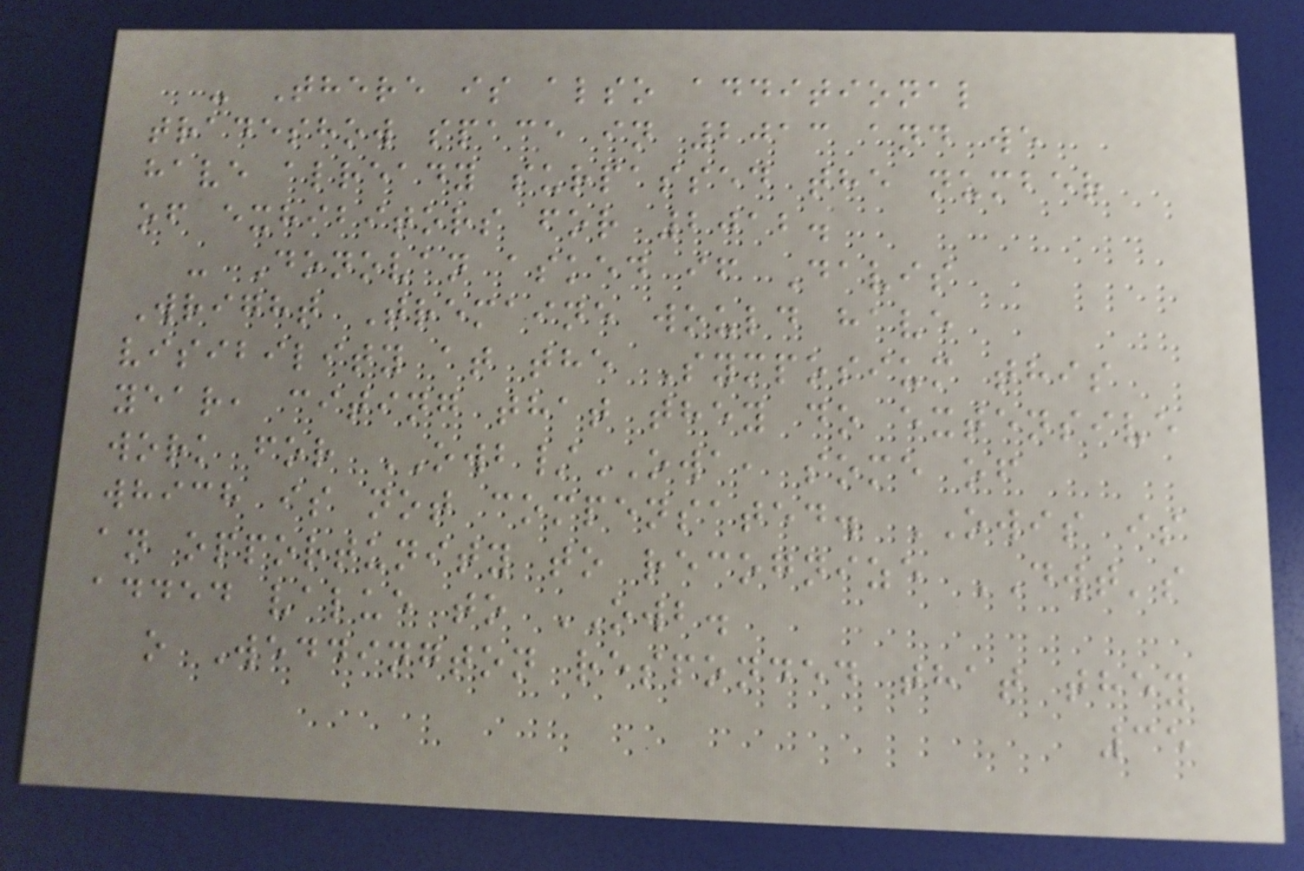- There is also additional
tradeshow space in 2013 and we
have already surpassed the number
of exhibitors for 2012.
- Donovan asked if Davis
Wright Tremaine would have
visibility at the Symposium this
year, citing that they do extensive
work for OWB/OWA, some of
which is not compensated. OWIS is
an opportunity to recognize DWT's
added value to OWB.
o Weddington responded that they
35
